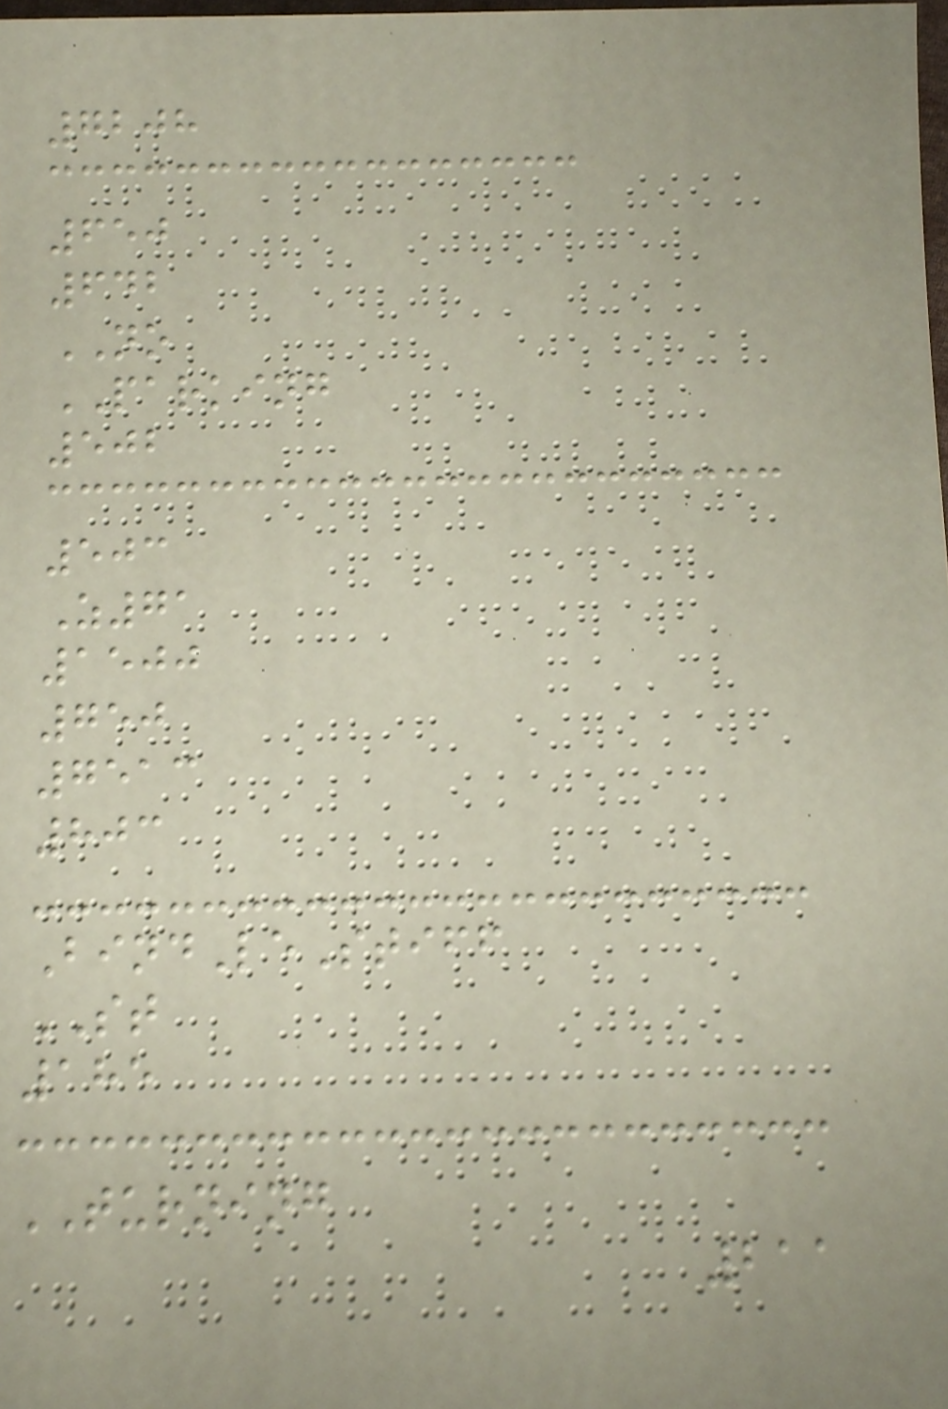7208
650
642
NO
PARKING
502
503
Z71
1500
750
7513
803
BindLeStiff
ST
185
TURNING
211
